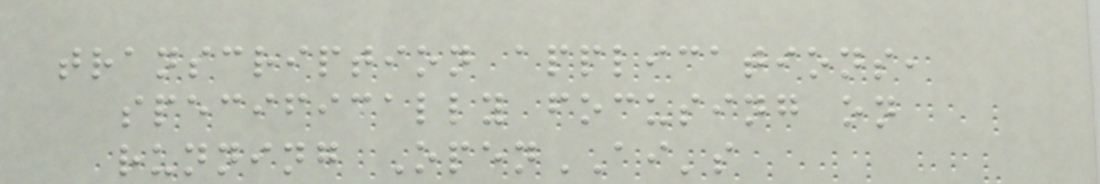transcription applications,
specifically focusing on
running OpenAI's
